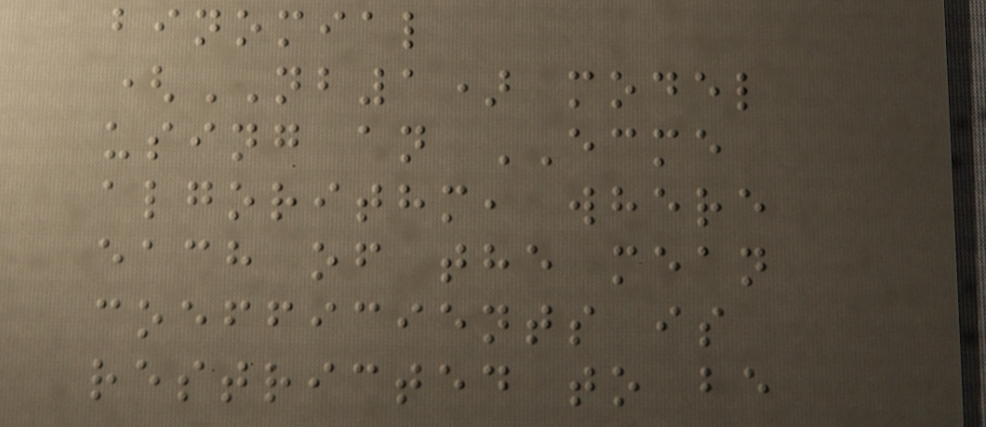binomial
(NB1) model
using an ECME
algorithm, where
each of the mean
coefficients is
restricted to be
